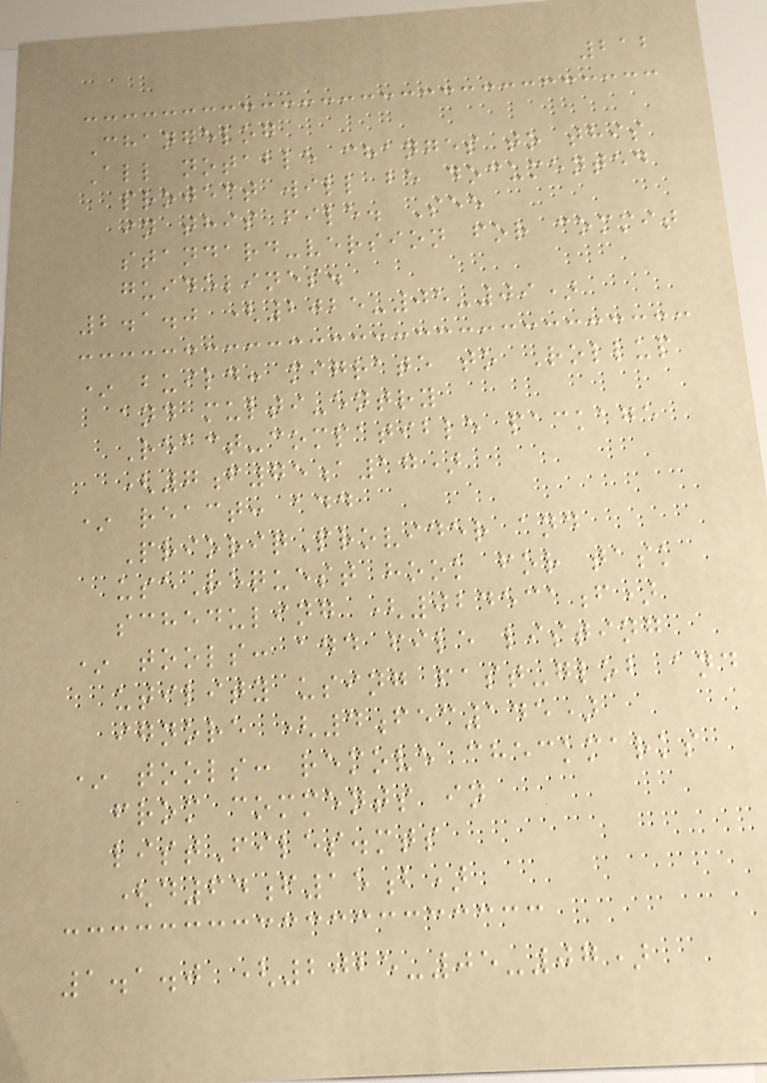212
Changelog
All notable changes to this
project will be documented
in this file. See
standard-version for commit
guidelines.
2.1.0 (2025-05-09)
* build: migrate to Rollup
and multi-entry
React-compatible package
(7f75a17)
* react: add
PrioriqProvider and
useRequest hook for task
scheduling (024531f)
* tools: add file listing
utility using fast-glob and
ignore (4fec145)
* tools: remove checkmarks
from comments in
listFiles.mts
(d64f15b)
1.1.0 (2025-05-07)
